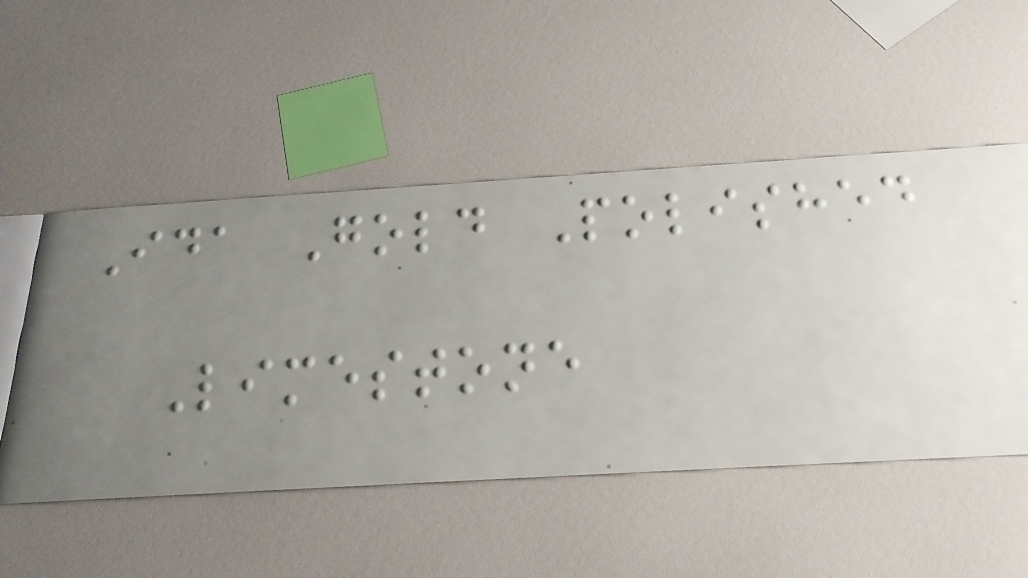Ida Gold Polished
Limestone
